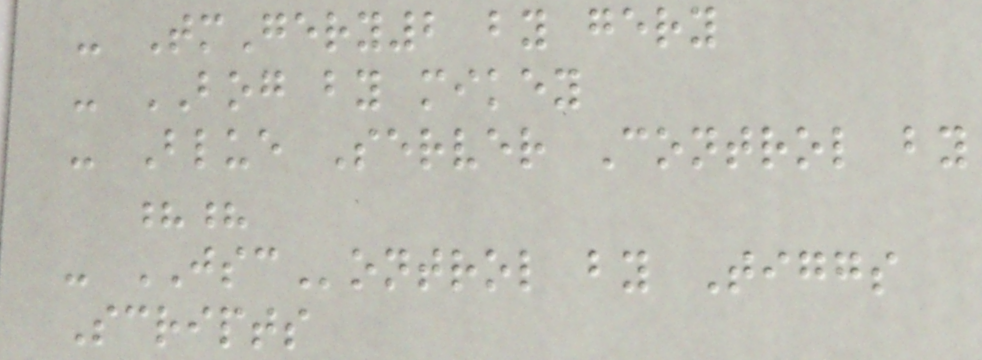- TmGery2 by gery
- BOG by mikey
- Blue Server Control by
??
- JSControl by Tiggs
Scripts
